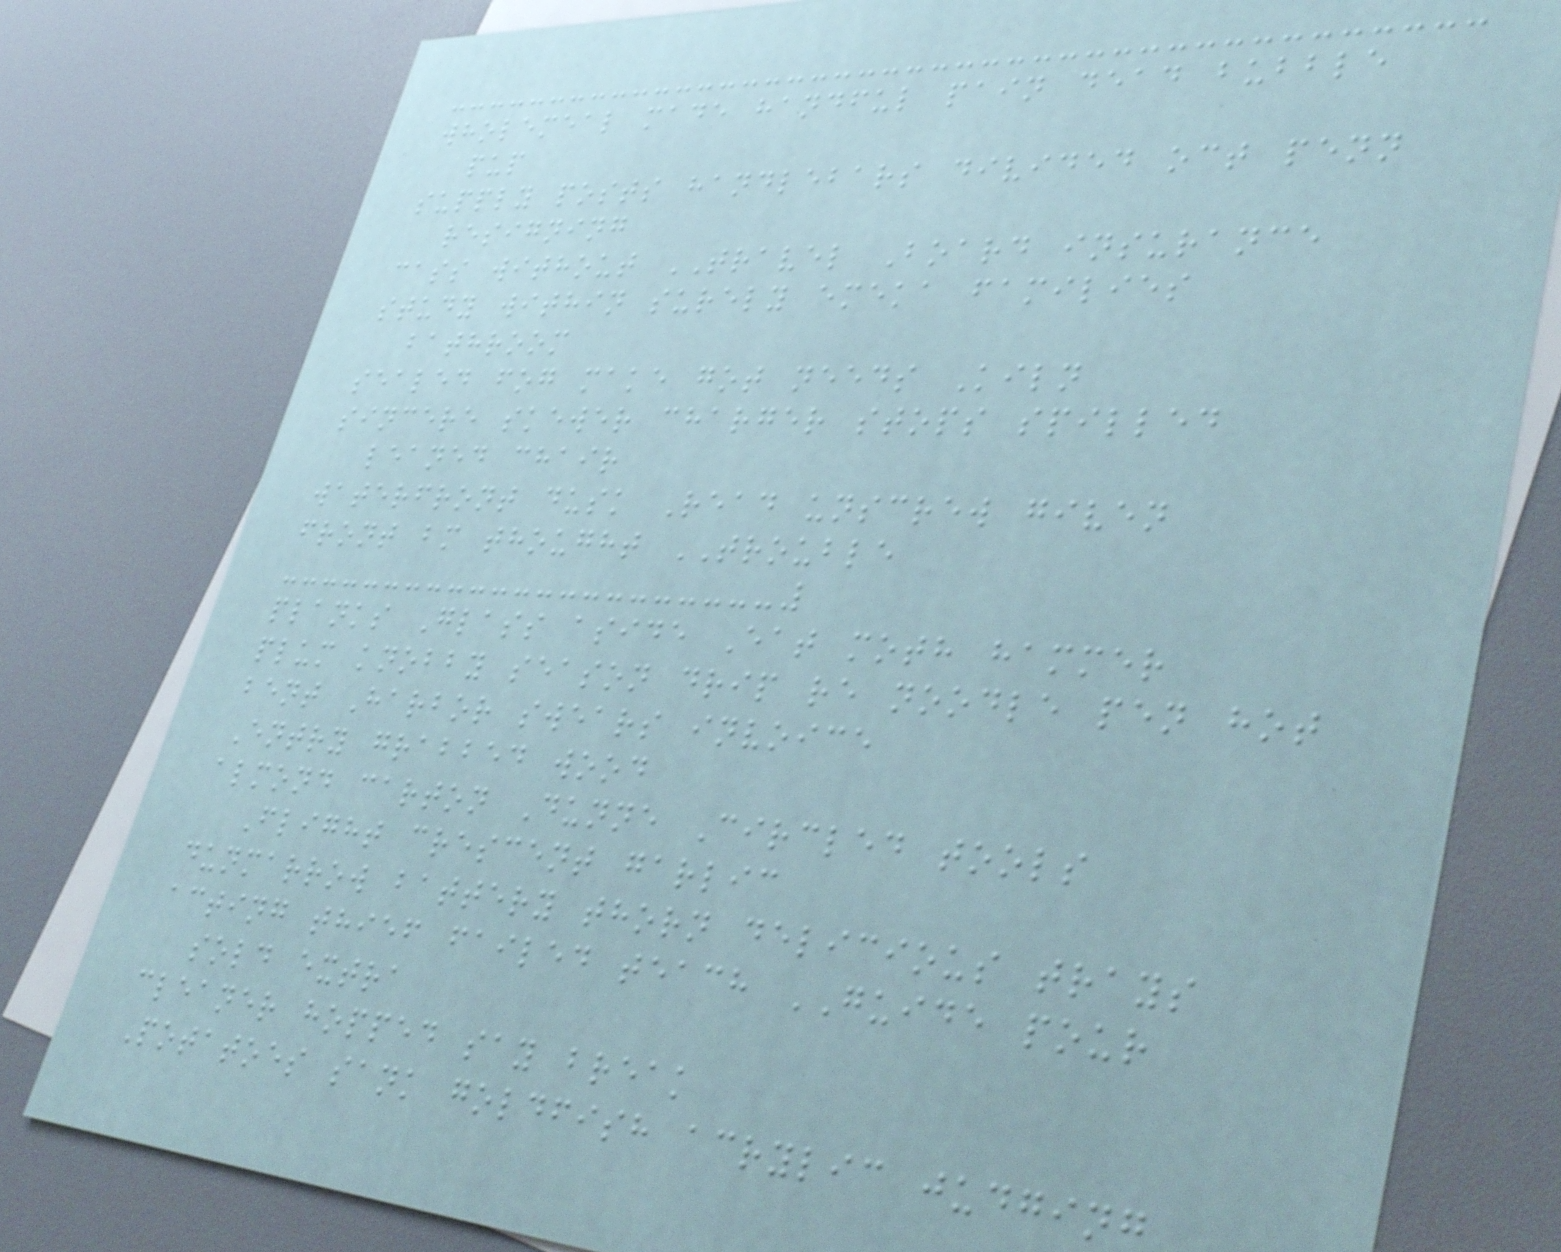wholemeal made handful pain dead bubble
pup
supply posts handlebars divided oct penn
resigning
cass without TRAVEL Board insurance
study within surely emeka families
bathroom
sealed fog make got needs Kiln
sincere skewer charger stops spilled
leaned chair
waterfront dusk Read unscrew given
front bm thought TROUBLE
planks Glass aside Eat moth hammer
plum knobby season drip re noodle pen hot
bent Harbor swears invoice
Entry grabbed wood
almond carton Dunne Circled tools
Flight crescent garlic
dunmarrow battery thorn delicious trays
acting thief failed teach GUIDE pour
sold extra
cleaner hopped say break
Potatoes sank goldfish acrylic judging
